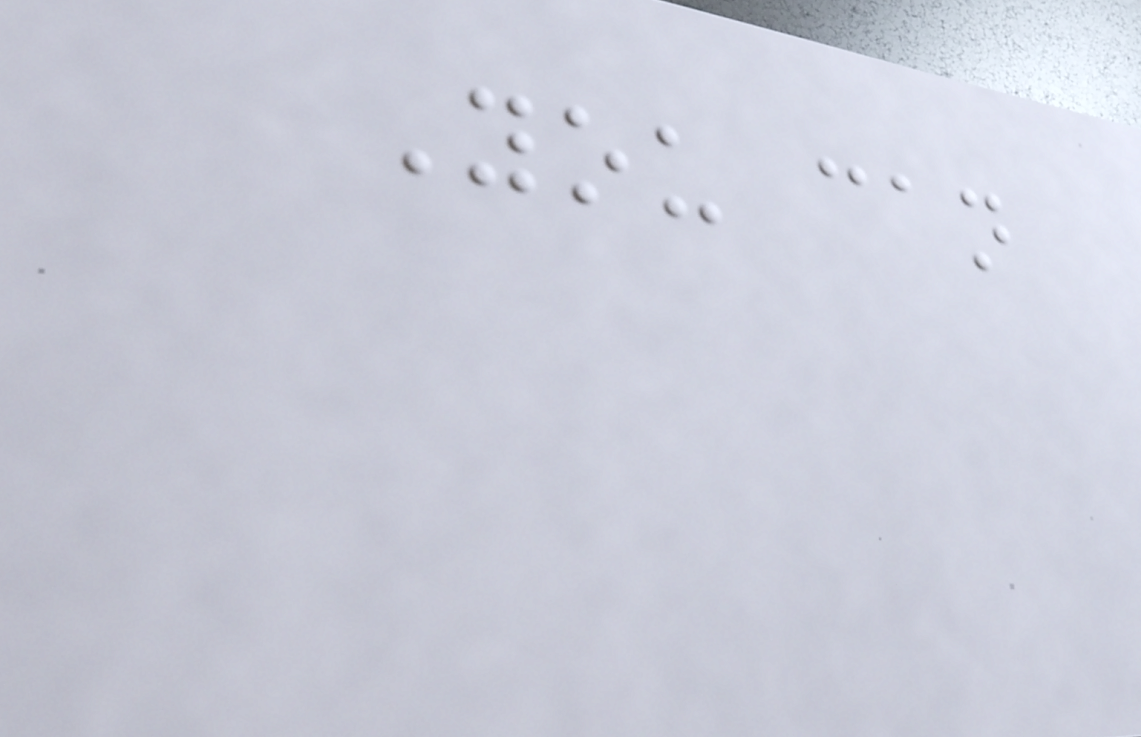You can
